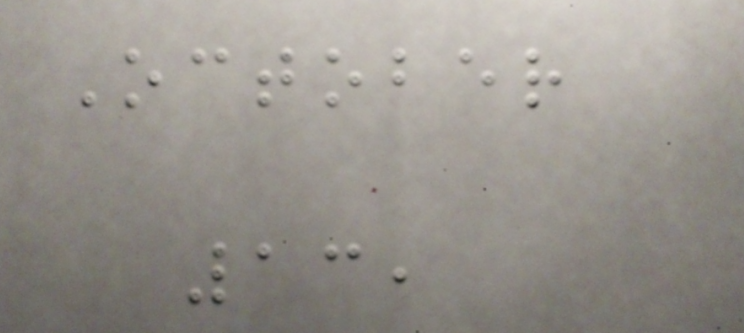October
13,
